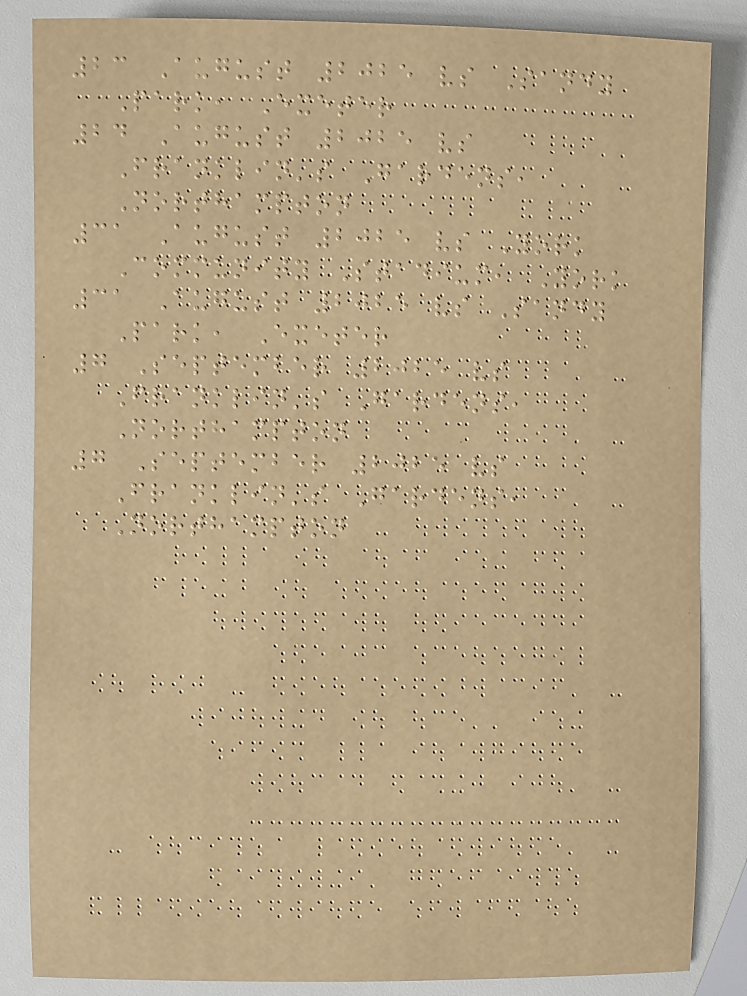23 August 2025 vs Sandy
Park, Exeter
24 August 2025 vs
Franklin's Gardens,
Northampton
31 August 2025 vs York
Community Stadium, York
31 August 2025 vs Sandy
Park, Exeter
7 September 2025 vs
Franklin's Gardens,
Northampton
7 September 2025 vs
Franklin's Gardens,
Northampton
